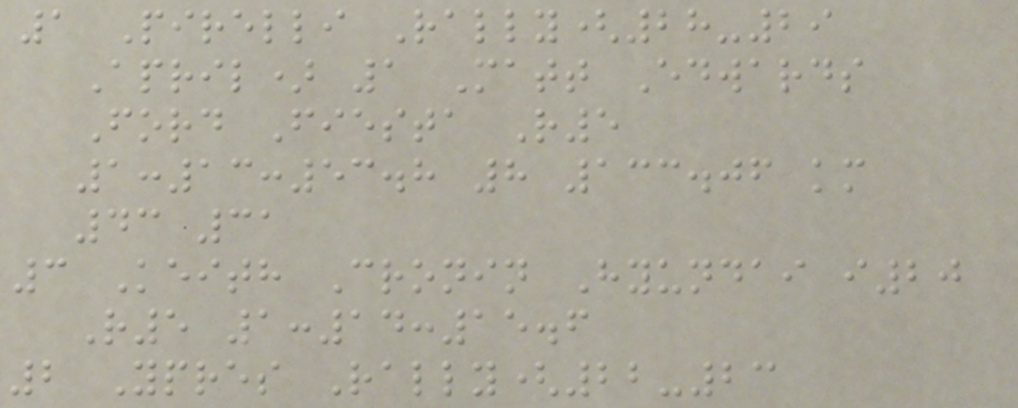1 Pirelli Rally(28-29
April) 1 Matt Edwards
Ford Fiesta R5
1:13:53.8 8 133.06 km
43 31
3 Keith Cronin Hyundai i20
R5 1:14:15.6
2 Ypres Rally(22-23
